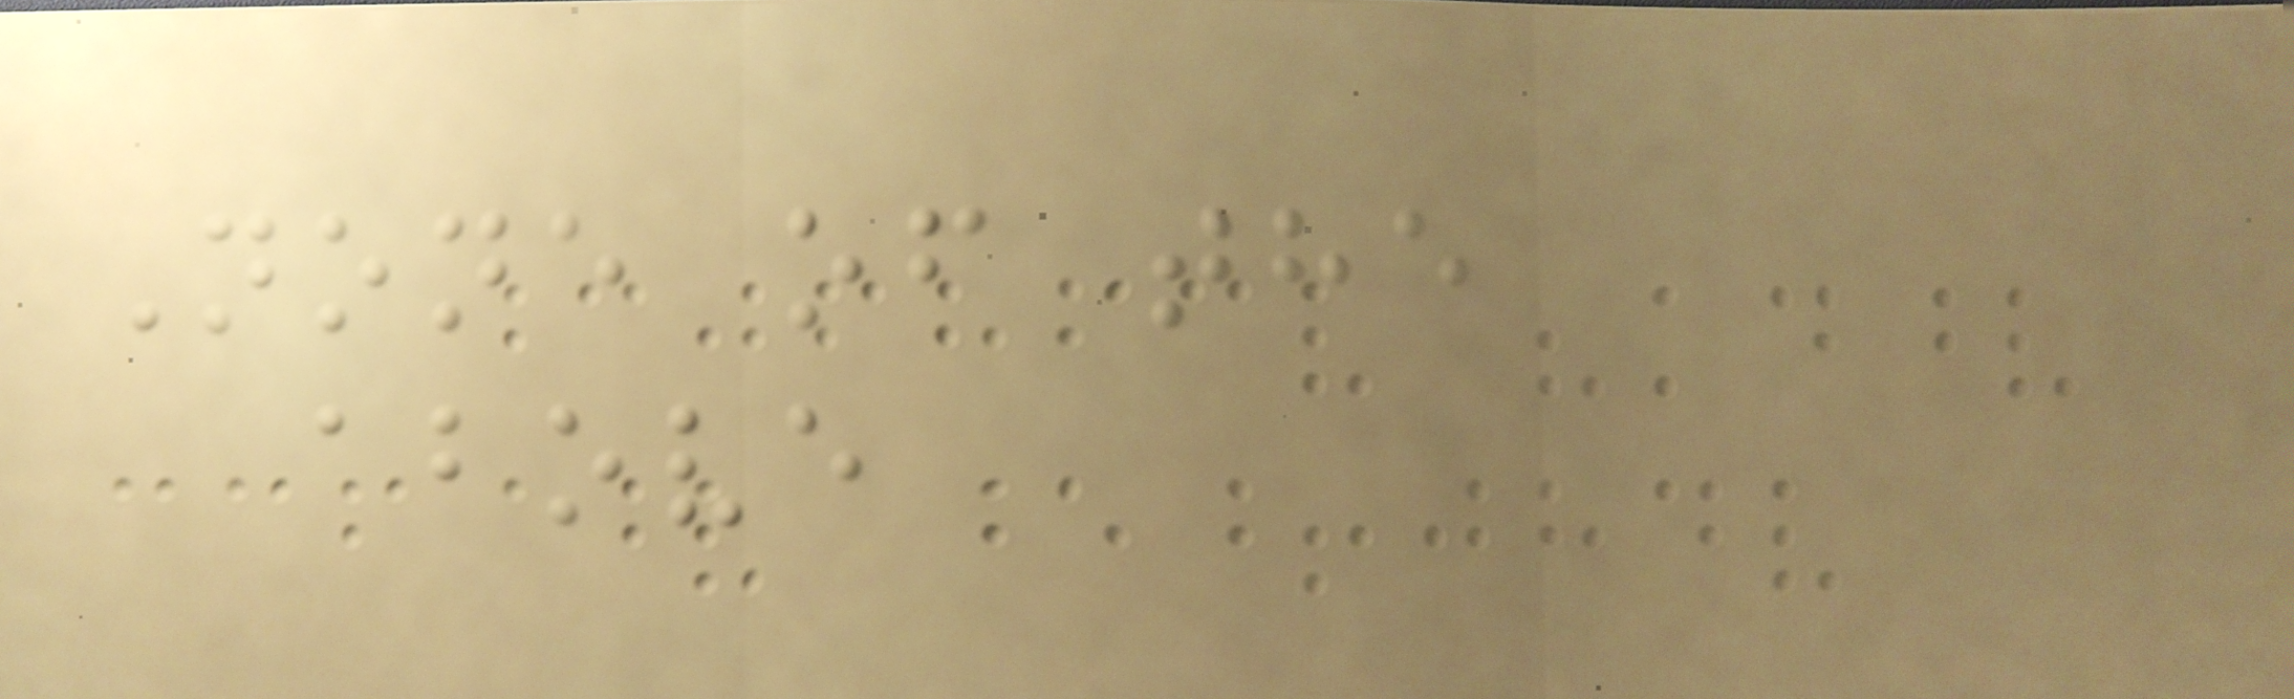None of the
above
